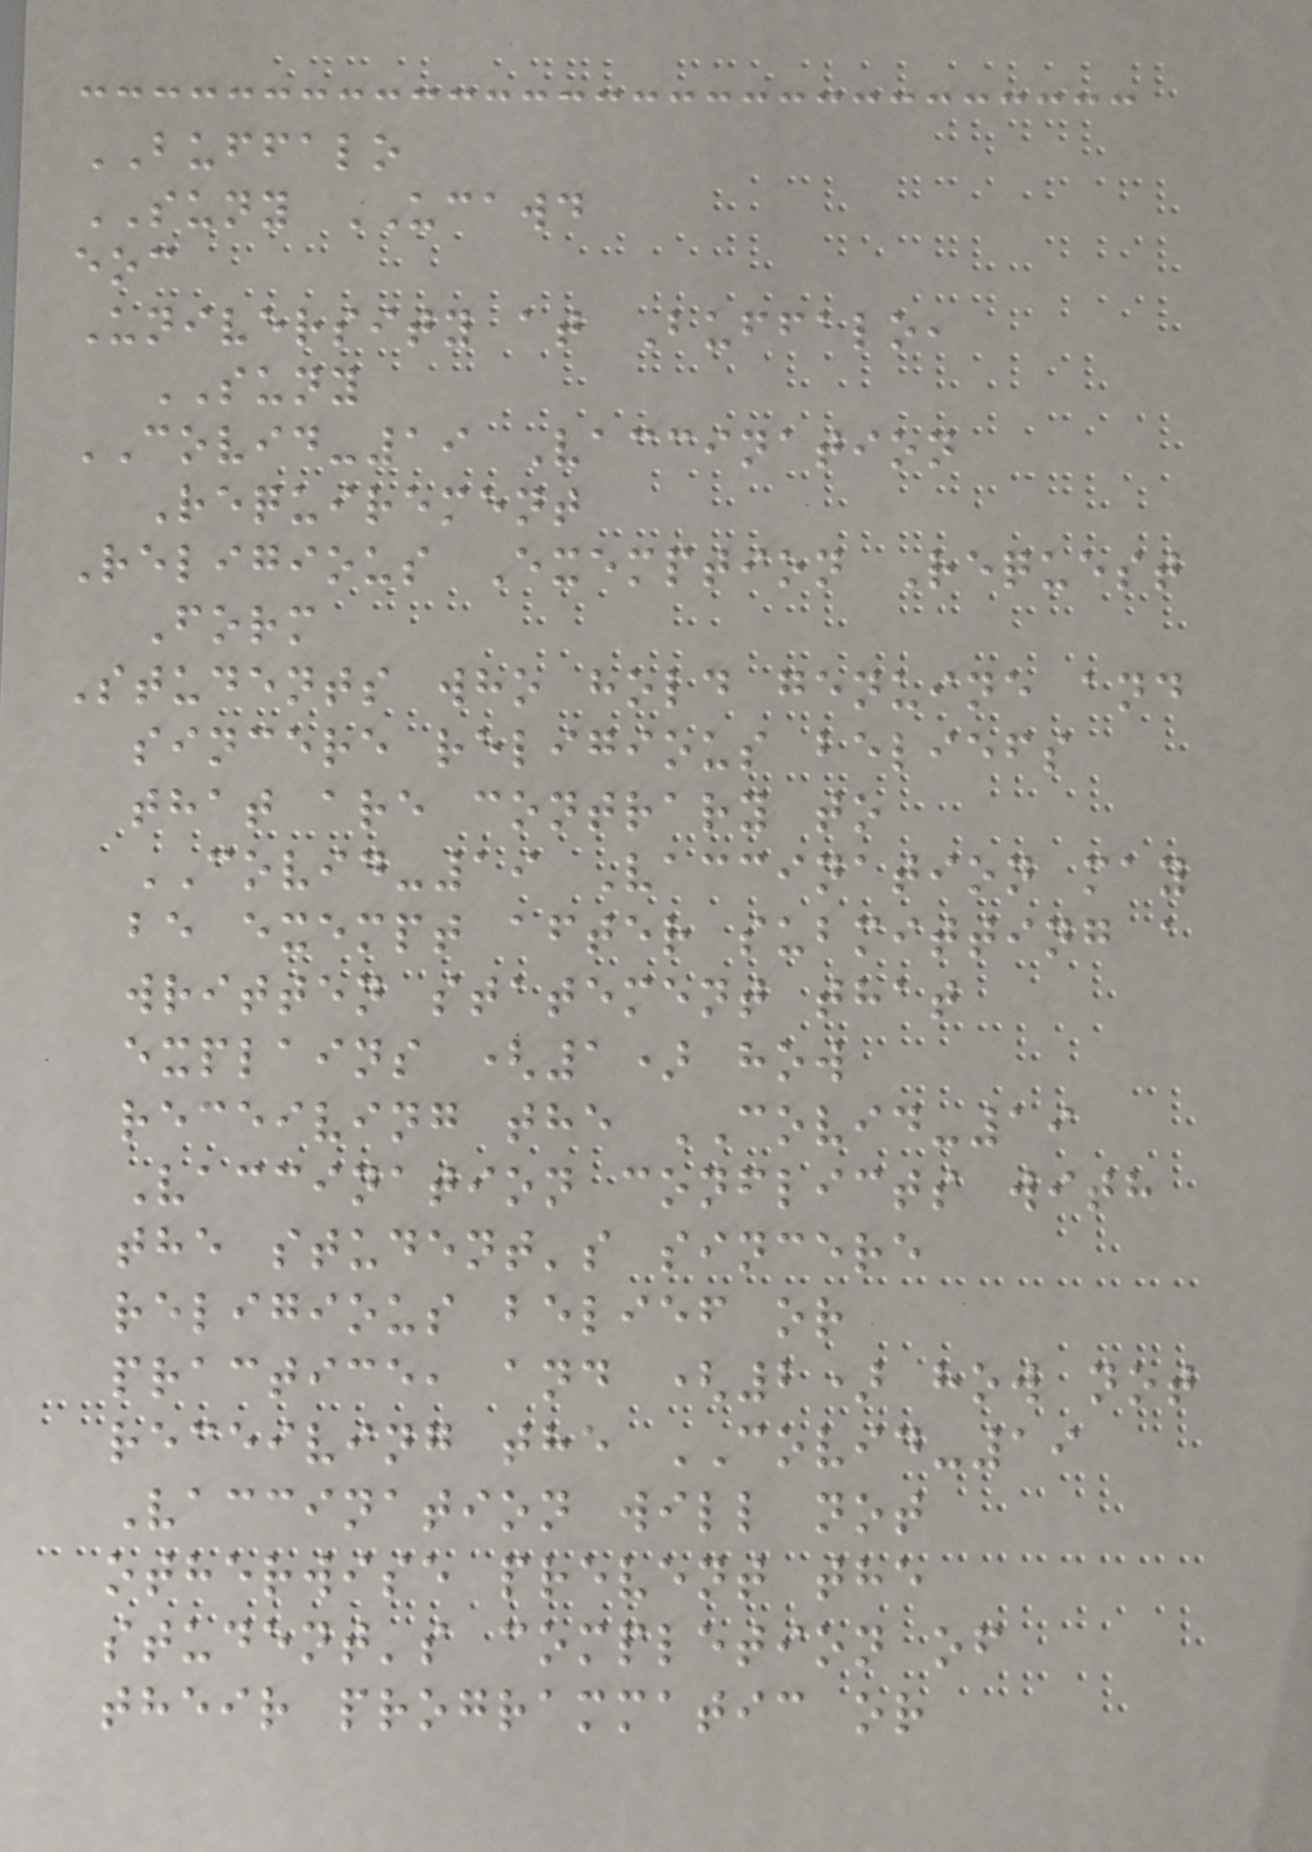BUFFALO
SUNY UCAWD
eoc
University at Buffalo,
SUNY
COVID-19 Vaccination
Requirement
Religious Exemption Request
Form
Students who hold genuine and
sincere religious beliefs
that are contrary to
COVID-19 Vaccination may
be exempt after submitting a
written statement that
explains (1) how
receiving the COVID-19
Vaccination conflicts with
the student's sincere
religious belief or
practice, and (2) how not
receiving the COVID-19
Vaccination will not
otherwise prevent the
student's completion of
their programmatic or
